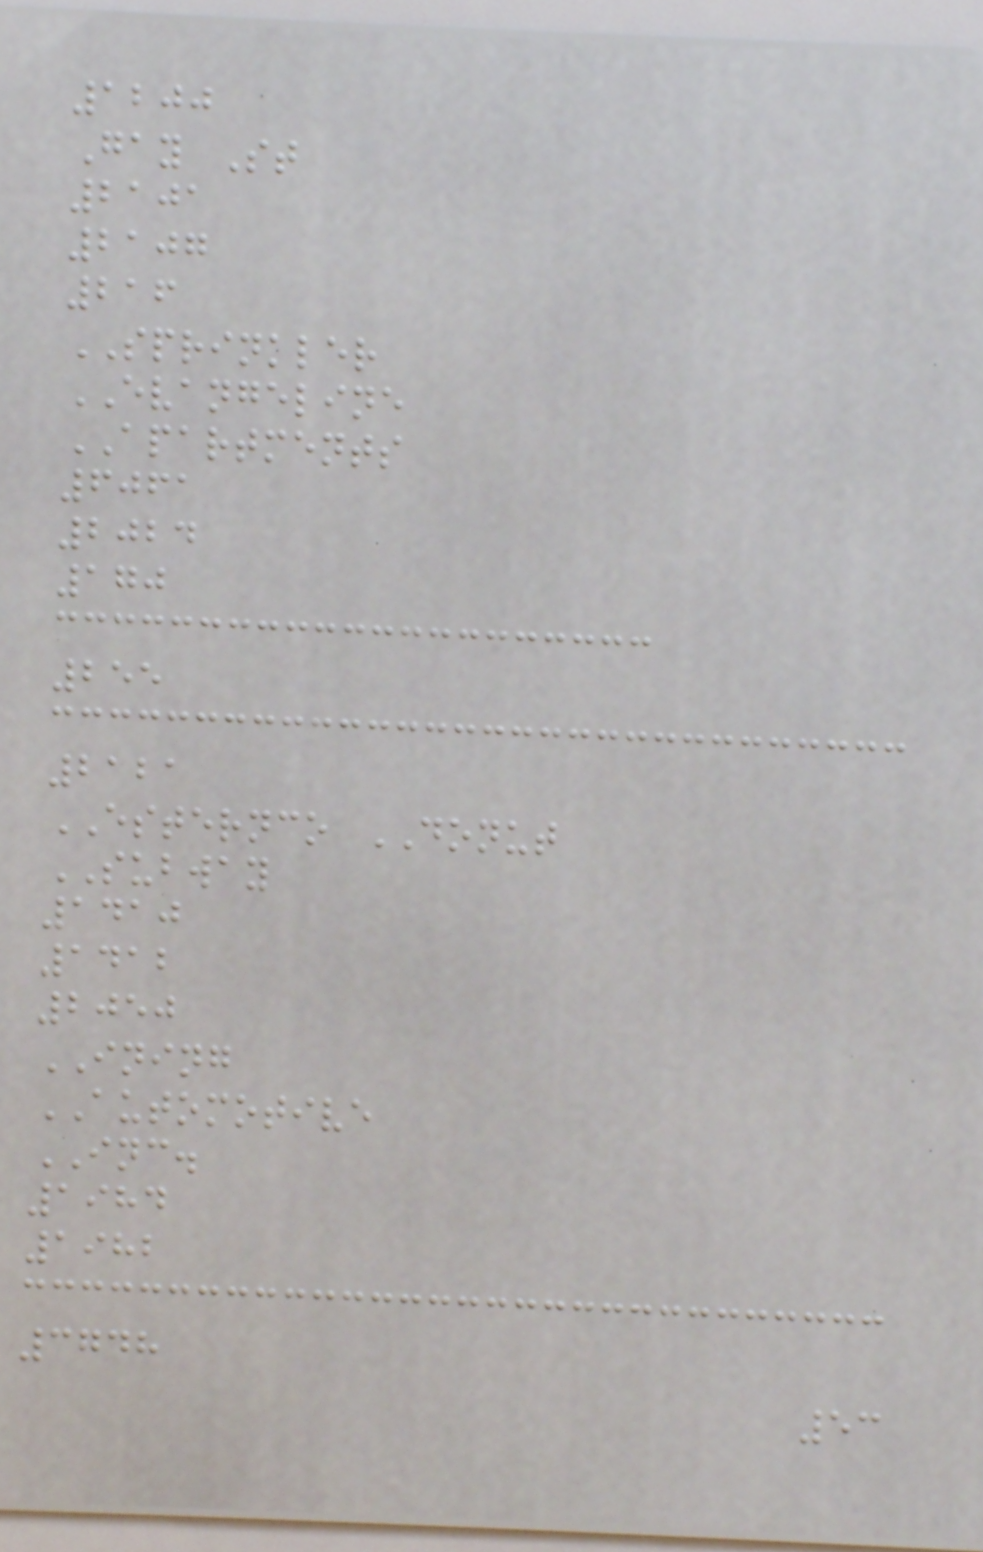1200
Gay St
2101
2107
216
SPRINKLER
EVANGELINE
APARTMENTS
6061
2024
170
255
2121
ESTERNCO DONUT
SUBWAY
1410
1412
2050
INING
AUTOMOTIVE
INC.
1984
1982
3748
53
